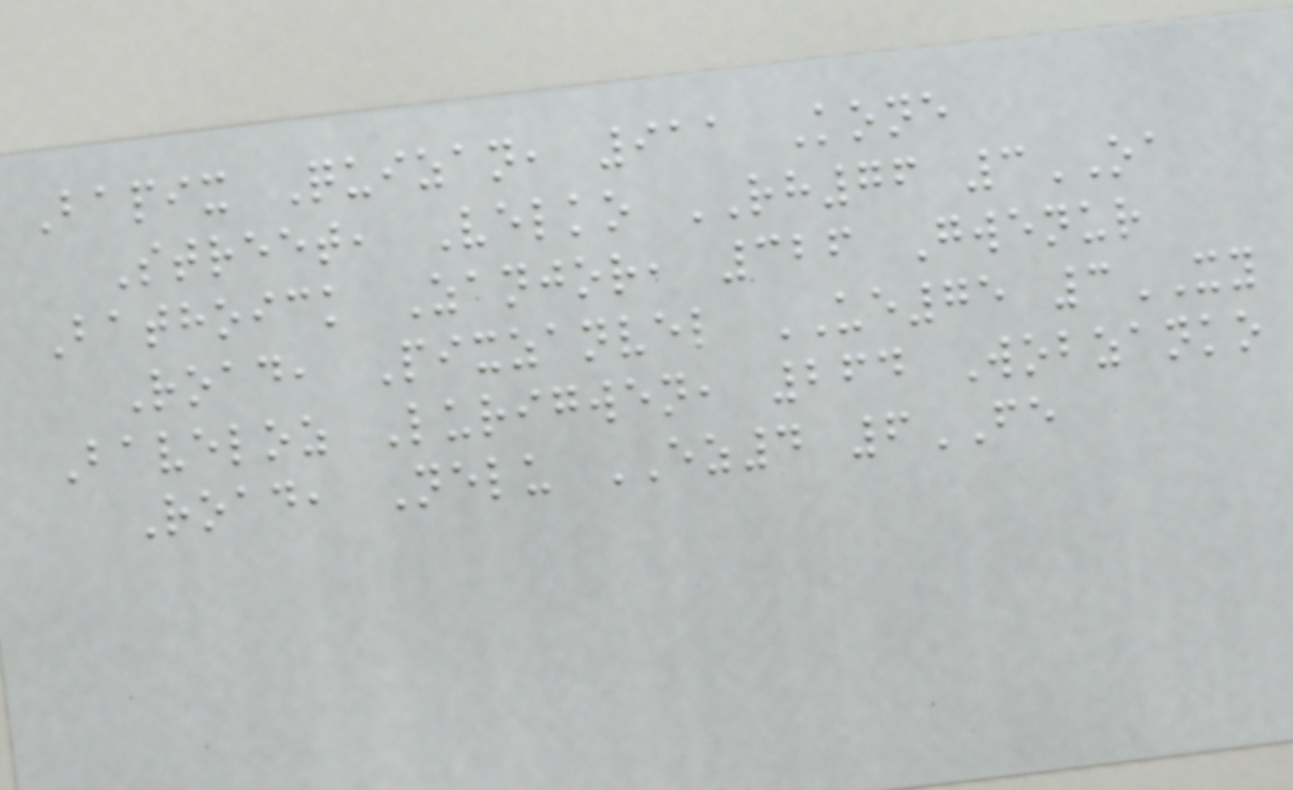Bapix Quizan, 911 Kone
Street, Velko RH76 3OA
Bathoick Zanjor, 326 Gwenur
Road, Pixzanvel UE75 3XY
Baveloz Lurigwen, 264 Wobzanko
Road, Nelu EZ4 6FE
